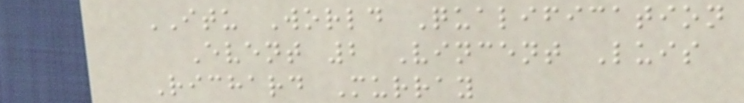ITU World Qualification
Event 2 Vincent Luis
Richard Murray
